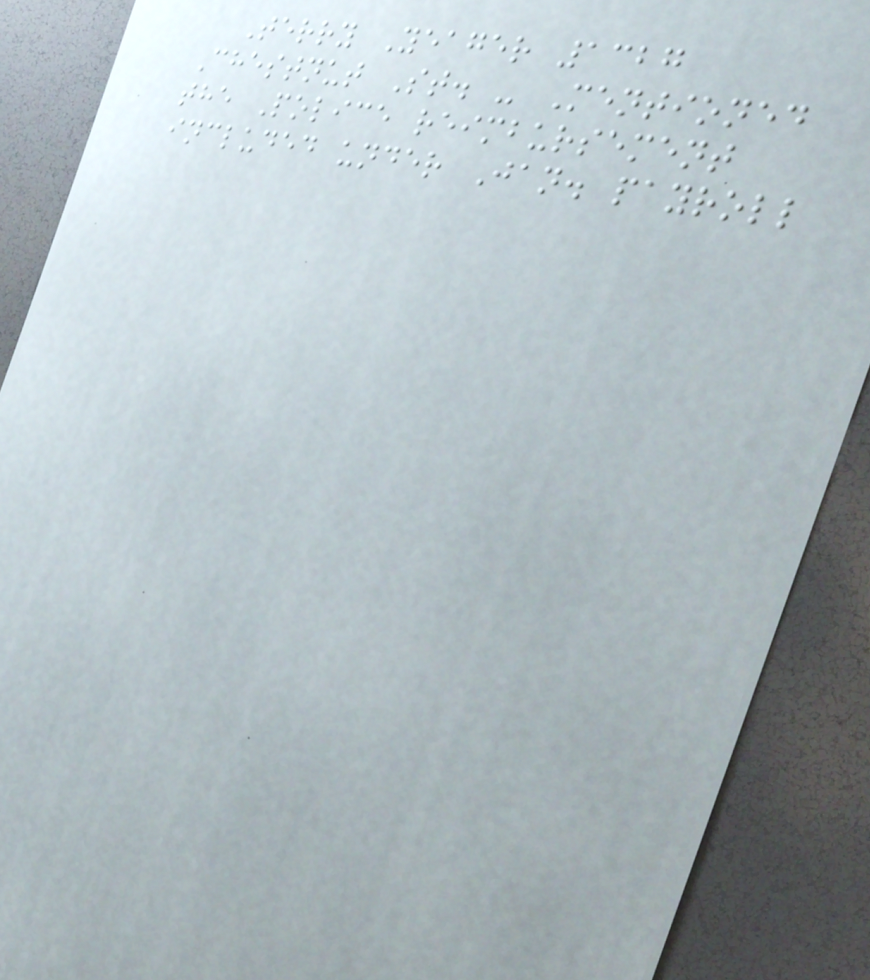Terry Yeager 1327
Chestnut St. - Mentioned
the Police reimbursement
included under Jan. payroll
